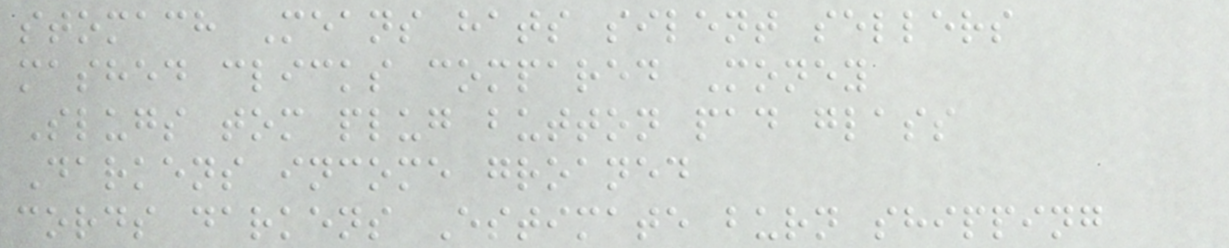stomach Means hats silent sellers
mashed clicks compared Money
Slugs tom plug button pad glass
Darkens income groaned
cords darkens Estimate burn shipping
